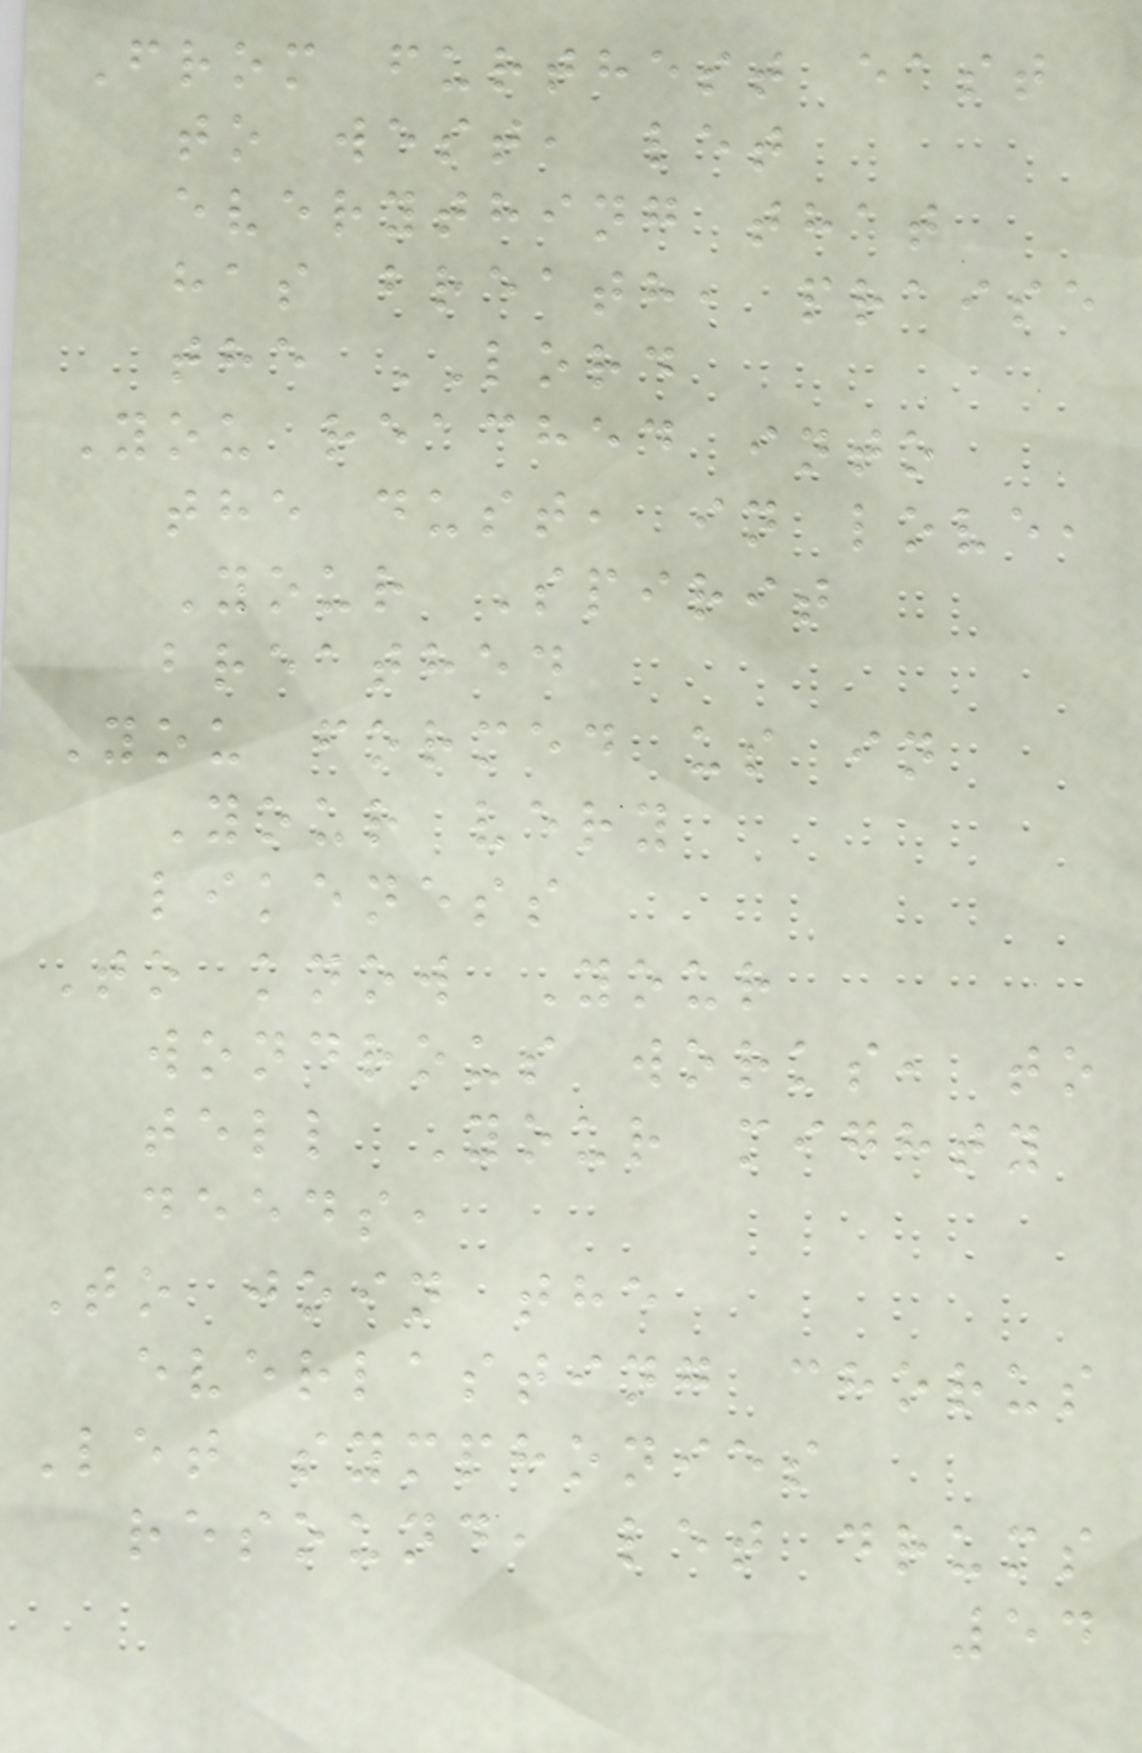From furthest east
to west, let
everything that
has breath, praise
the LORD
You reached into
the dust, in love,
Your Spirit
breathed
You formed us in
Your very
likeness
To know Your
wondrous works, to
tell Your mighty
deeds,
To join the
everlasting chorus
Let symphonies
resound, let drums
54
